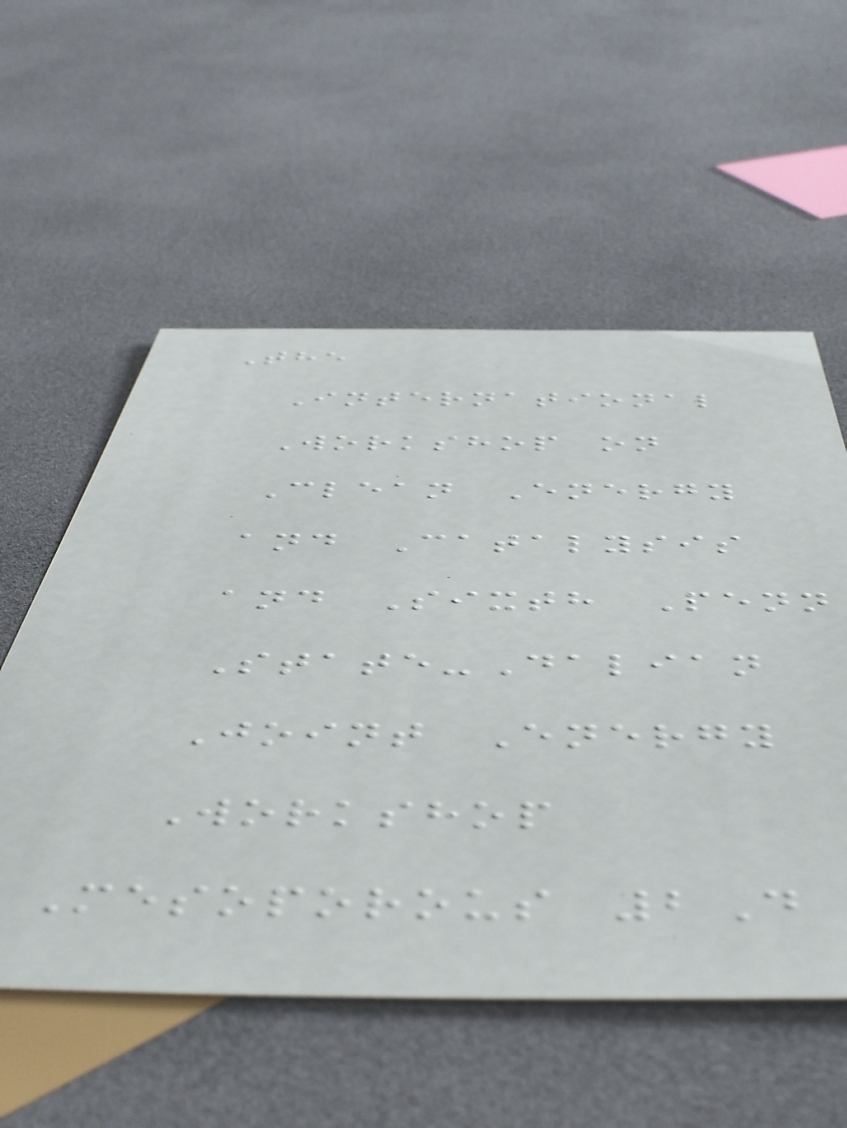The
International
Workshop on
Clean Energy
and Catalysis
and Sixth Penn
State-Dalian
Joint Energy
Workshop
Mesoporous 2D
